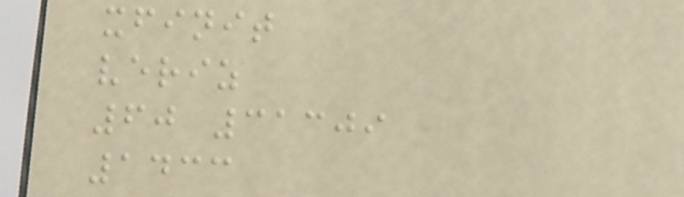xfinit
veriz
60 31309
1433
